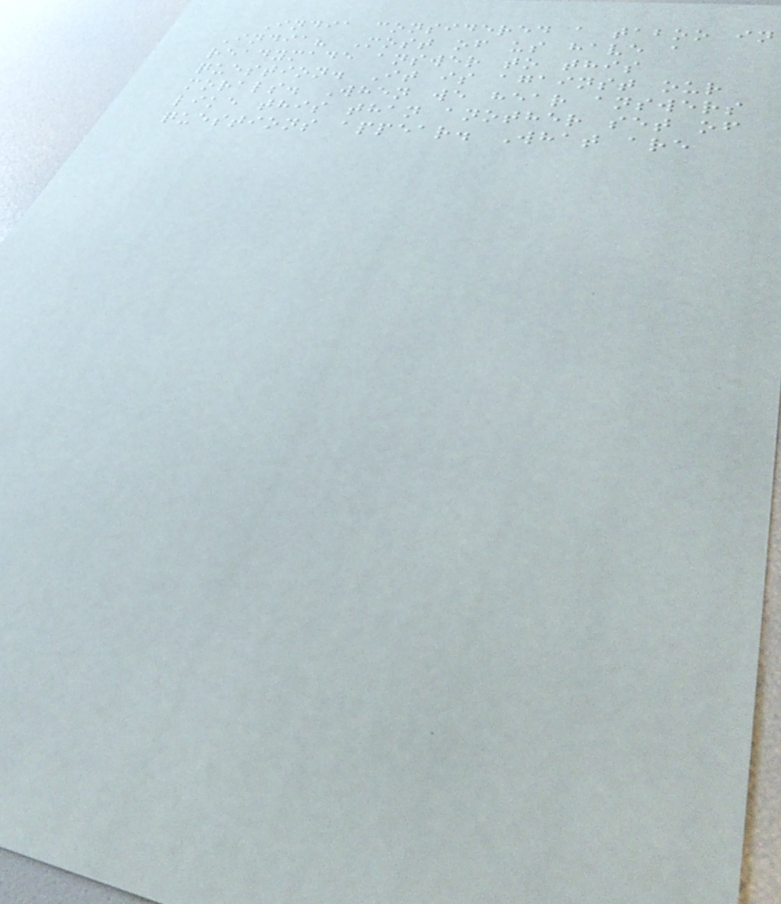India considered a taboo in
India? Most of us have a
readymade answer to this
question. It is against our
morals. When we hear answers
like this than another set of
questions appear. What are
